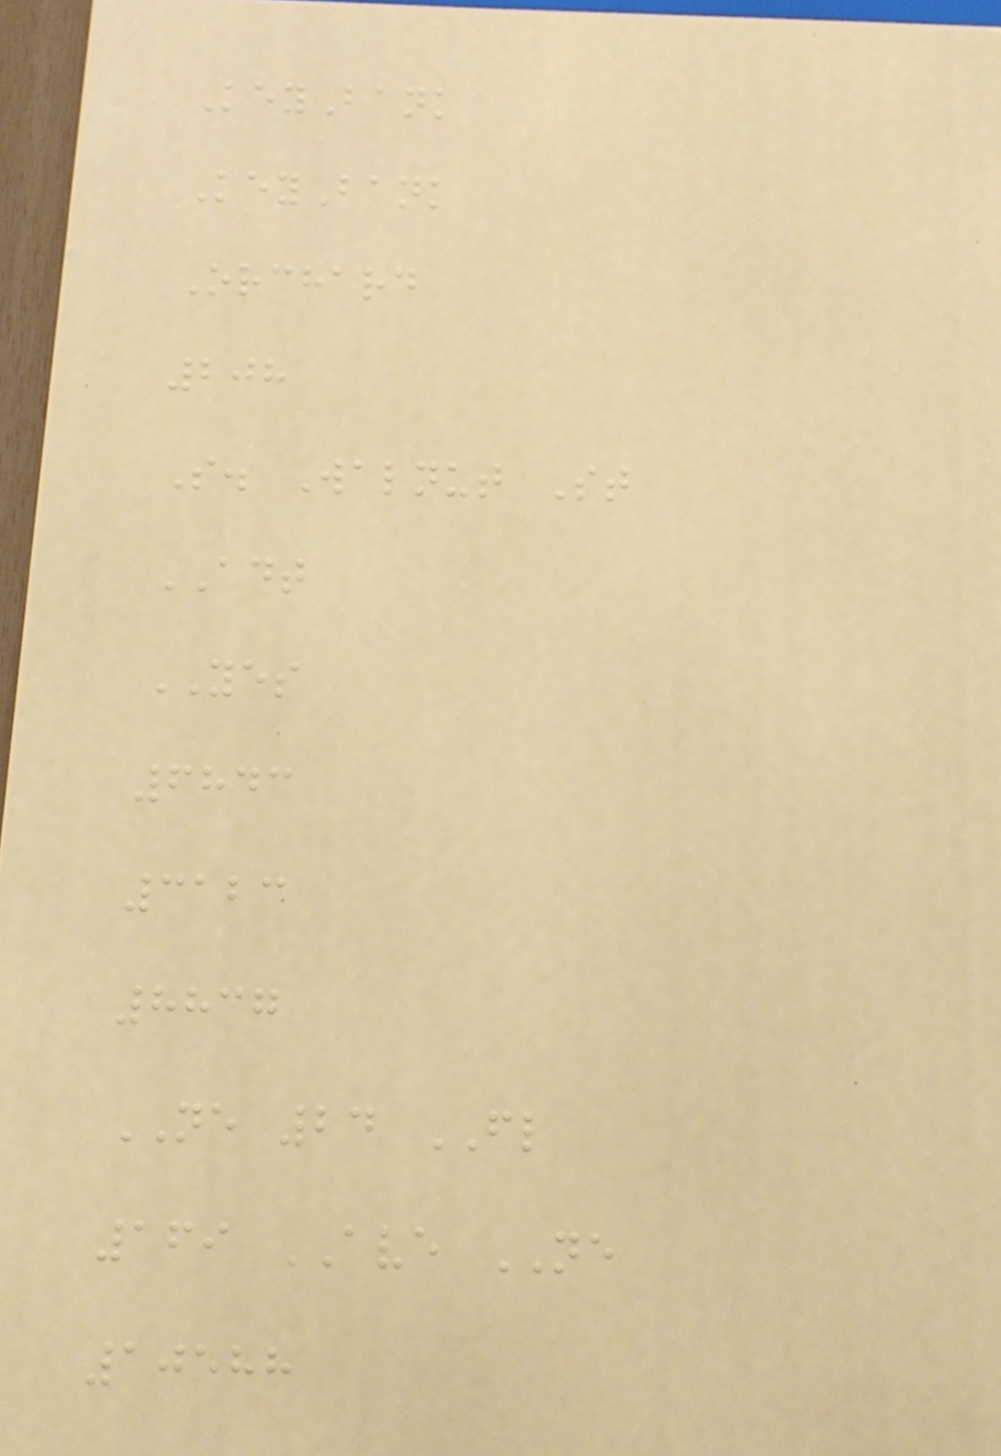KeyBank
KeyBank
Orchard
208
S. Walnut St
ADT
YES
6843
3123
8837
NE 24 FL
169 AVE NE
10588
